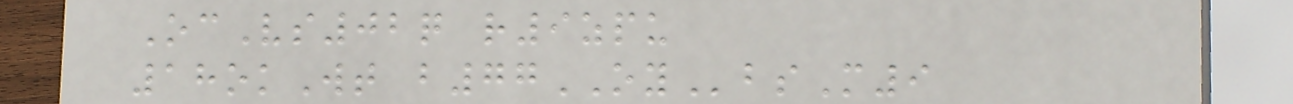OcVs02q r9zpu
18okWt b77OYbsM9
